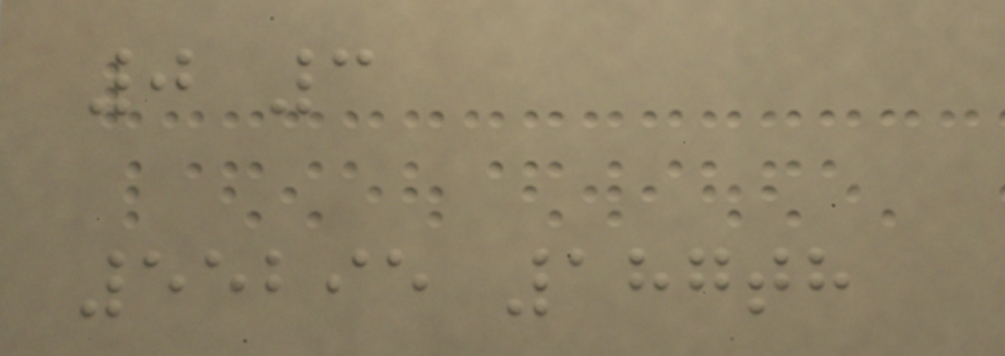0 3
55295 187th
